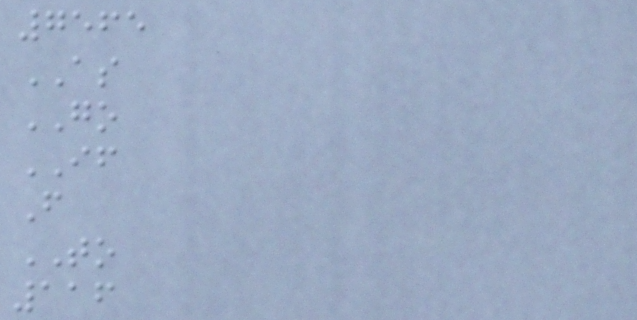7565
AS
GO
IF
F
TO
116
